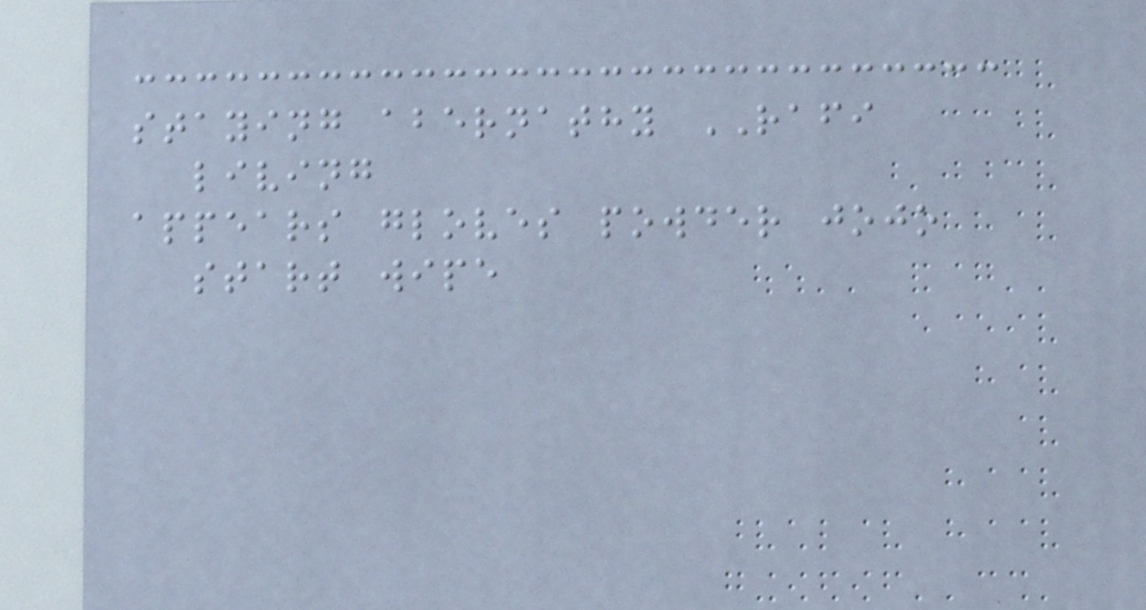staying abernathy RAFI
living
appears gloves powder jojo
start wipe
